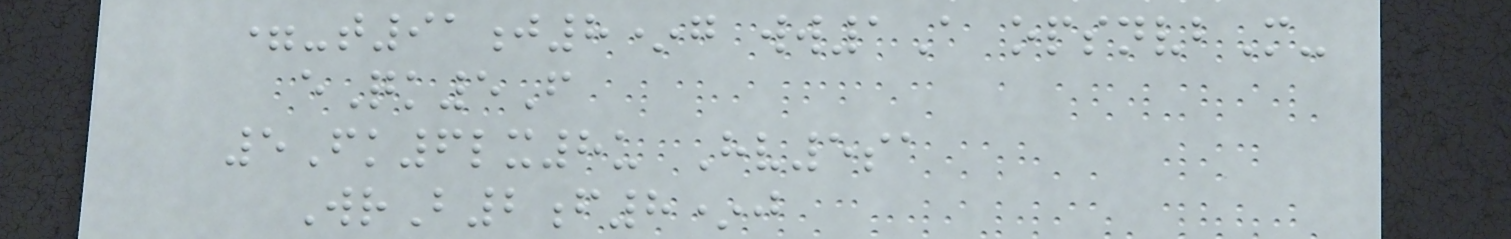=-t91j8*g ww1A opsnvbM-
eQk5F
5Fk6lx8u Hv5sa
WrB2f8*j
